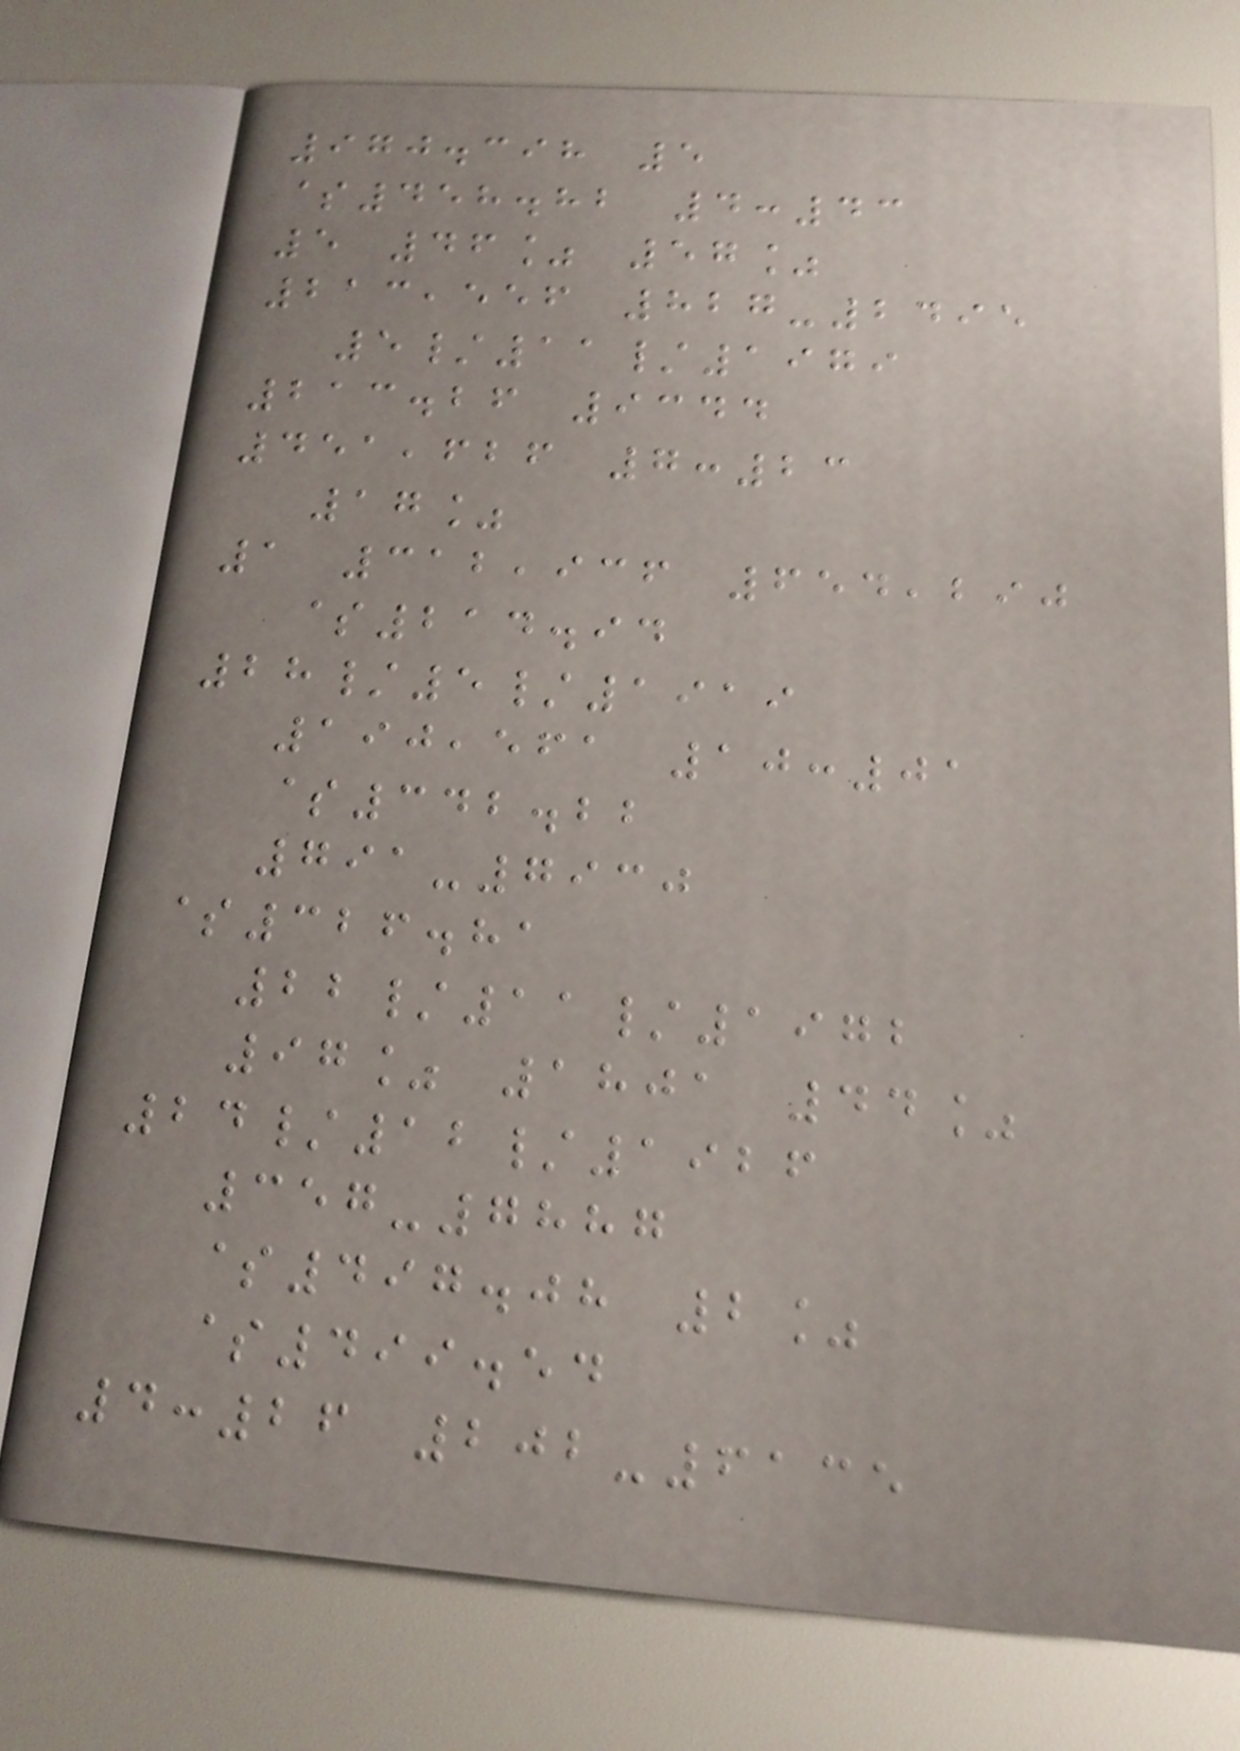970.398 5
$458.82 4:43
5 46% 57%
213,556 827-2495
5/11/1979
213.26 9344
451,626 7:23
17%
1 312,936 654,290
$214.94
28/5/1919
190,561 10:01
$342.22
791-7930
$326.81
22/11/1972
97% 1801 44%
24/12/1926
357-7887
$497.08 2%
$499.54
4:26 202-6135
